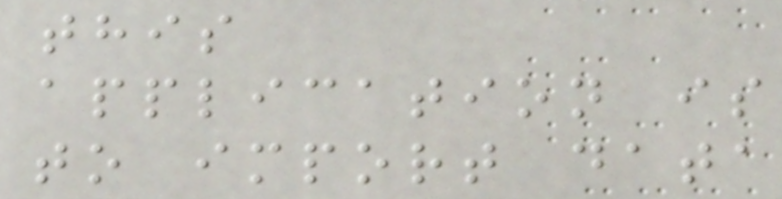this
application is
to import data
